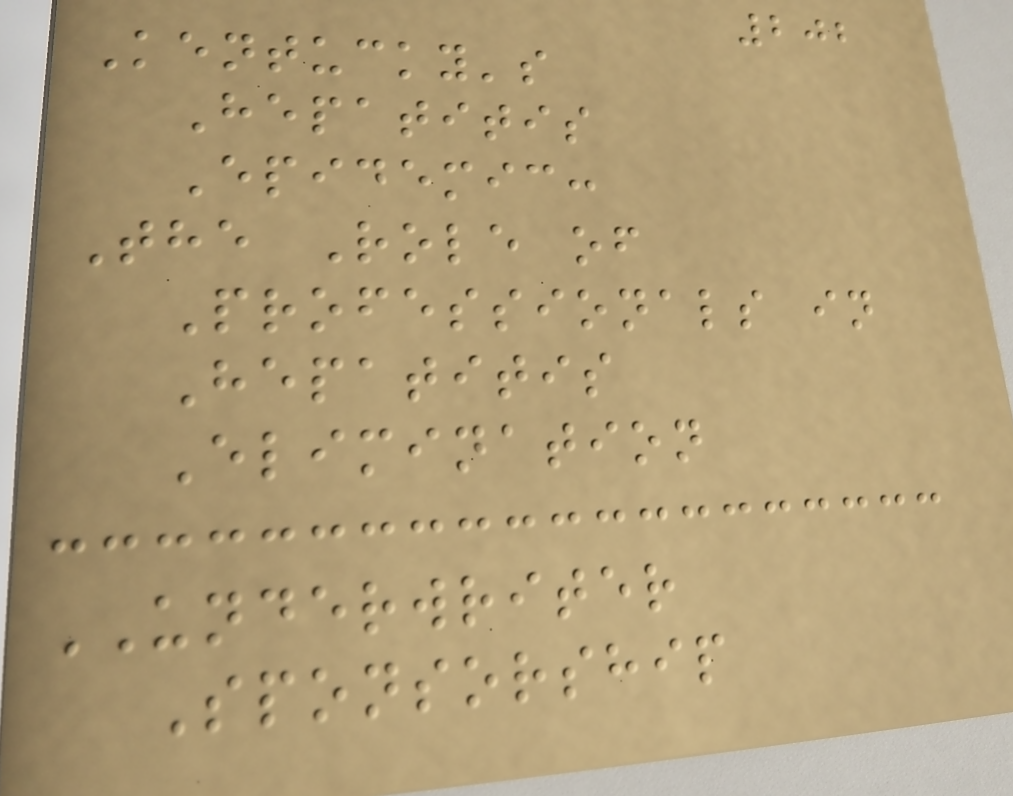202
Kentucky's
Hepatitis
Epidemic:
The Role of
Professionals in
Hepatitis
Elimination
UNDERWRITER
Sponsorship
